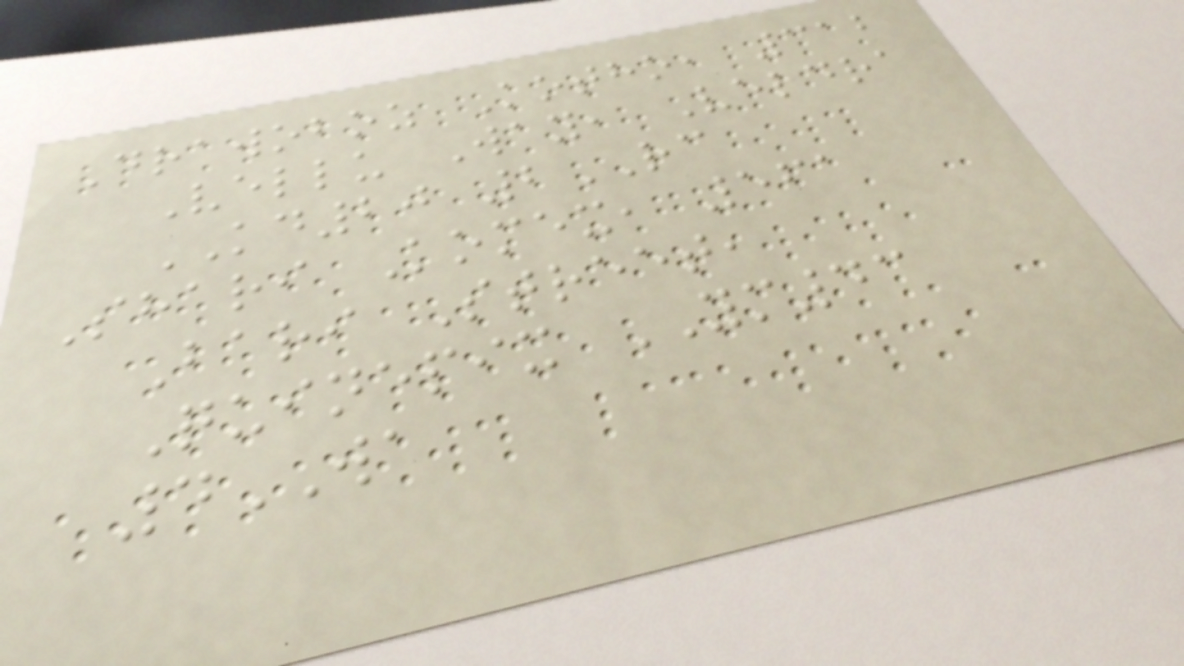Drawoboz Kotho, 312
Vellu Way, Veldra
KD20 2RC
Shari Komex, 561
Bari Street,
Quinepix YM43
4WA
